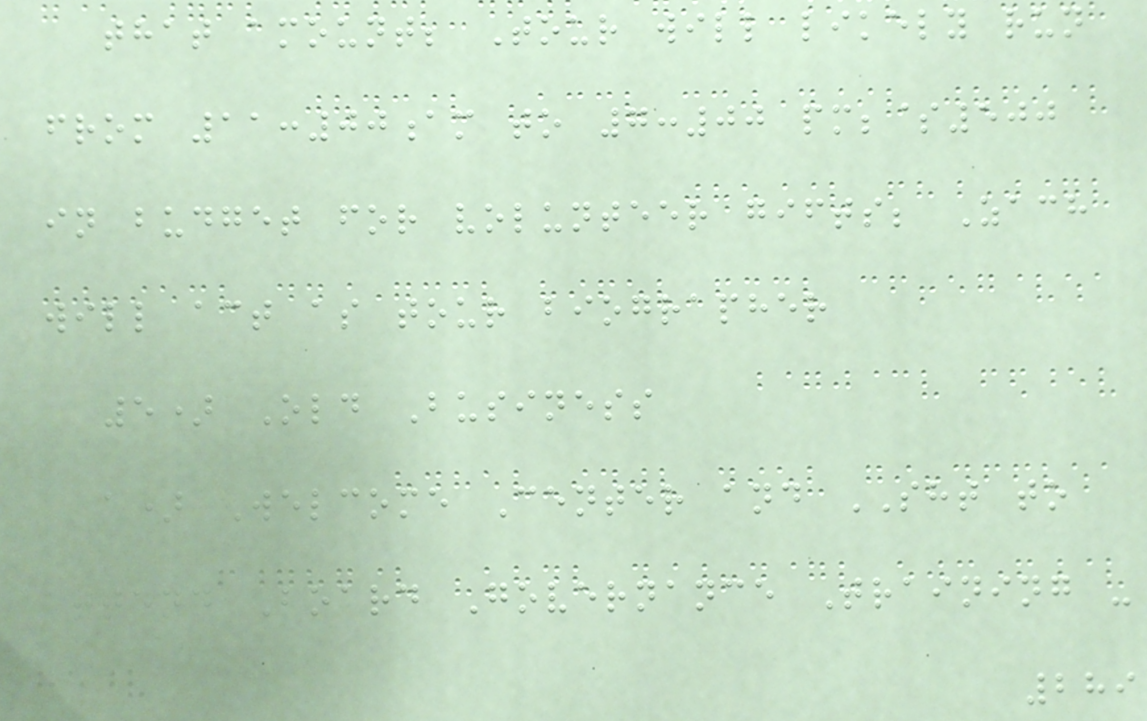that amount; Tour will likely run
from 11:00am to 7:00 pm;$500
in budget for volunteer gifts; Zach
will act as tour biographer
5) Old Business
a) Welcome Center and SHT to
attend Board Governance Training -
289
